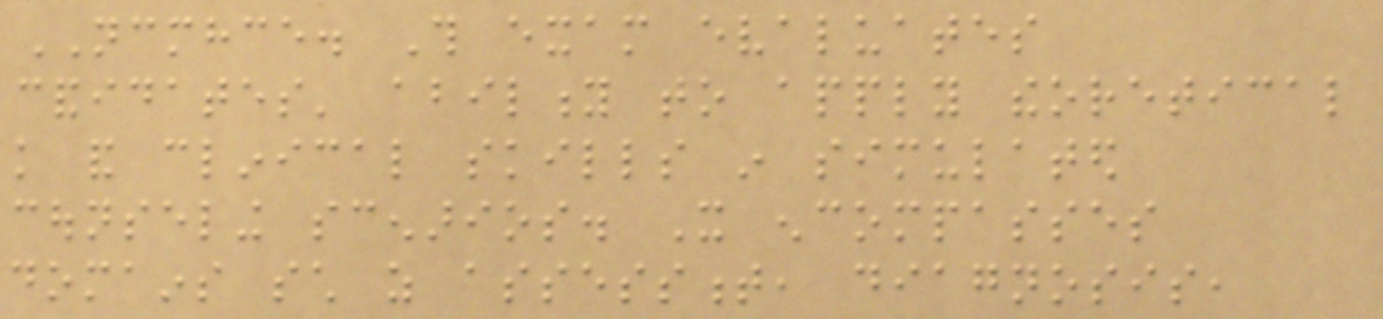NCMHCE. This exam evaluates
candidates' ability to apply theoretical
knowledge and clinical skills in simulated
counseling scenarios. It encompasses
domains such as assessment, diagnosis,
